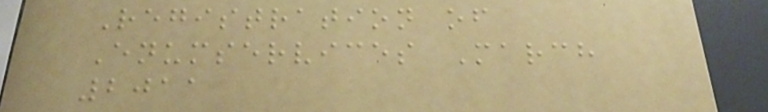Registration of
Enumservices March
2011
